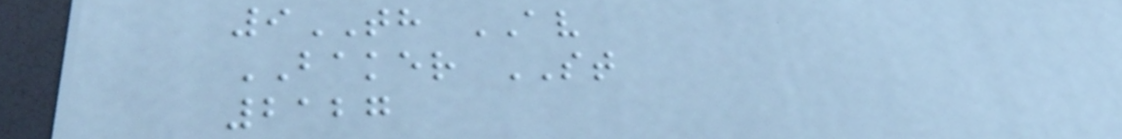9TH AV
BAKER ST
2127
